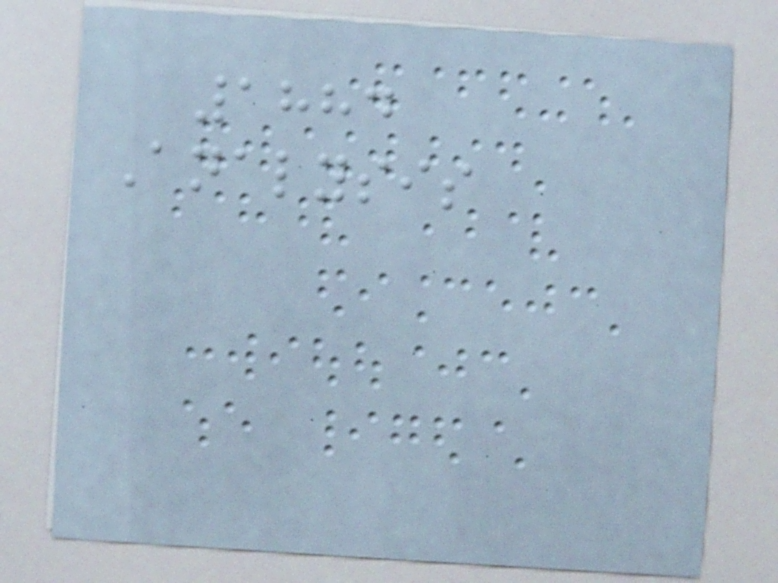1884
Analysis
